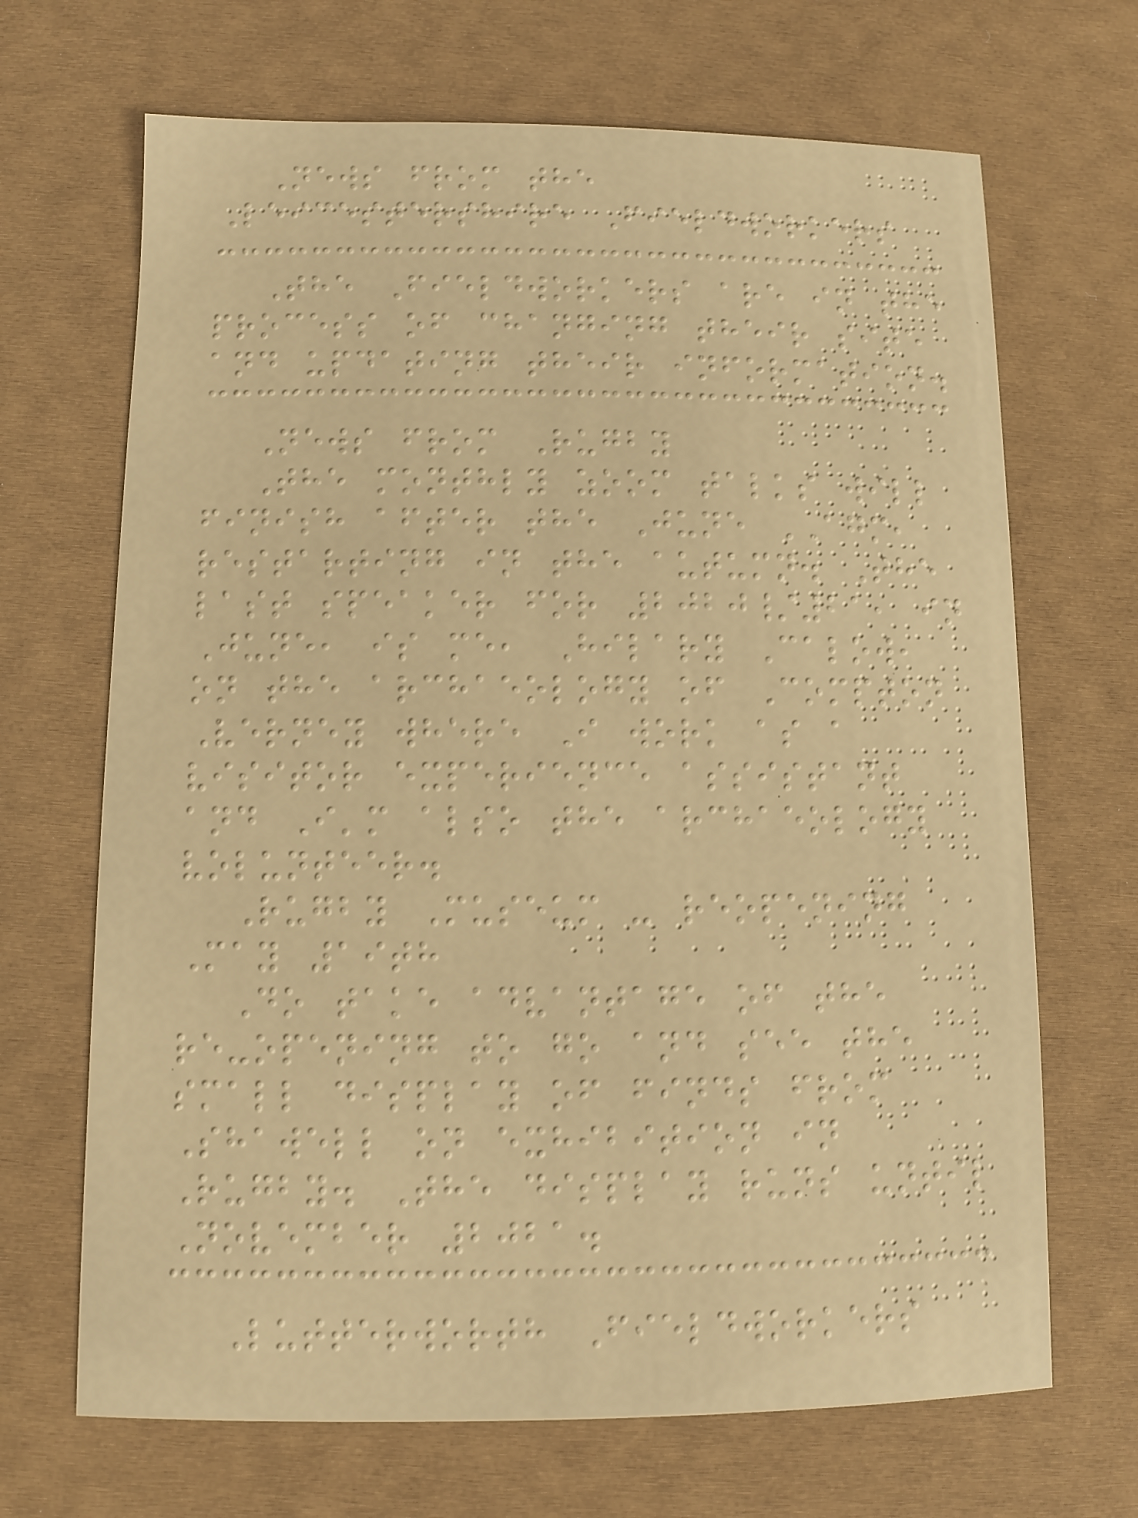News from the
Leicestershire Fieldworkers
The Fieldworkers are in the
process of changing their site
and updating their information.
News from Rugby
The monthly zoom talks will
finish after the June AGM,
restarting in the autumn. The
last speaker for 2020/21, in
June, is me, Hilary Calow,
on the archaeology of Compton
Verney where I work as a
visitor experience assistant
and I'm also the archaeology
volunteer.
Rugby Museum - reopening
May 19th
Do take advantage of the
re-opening to go and see the
small display of finds from
Shawell on exhibition in
Rugby. The display runs until
November 2021.
Lutterworth Fieldworkers
